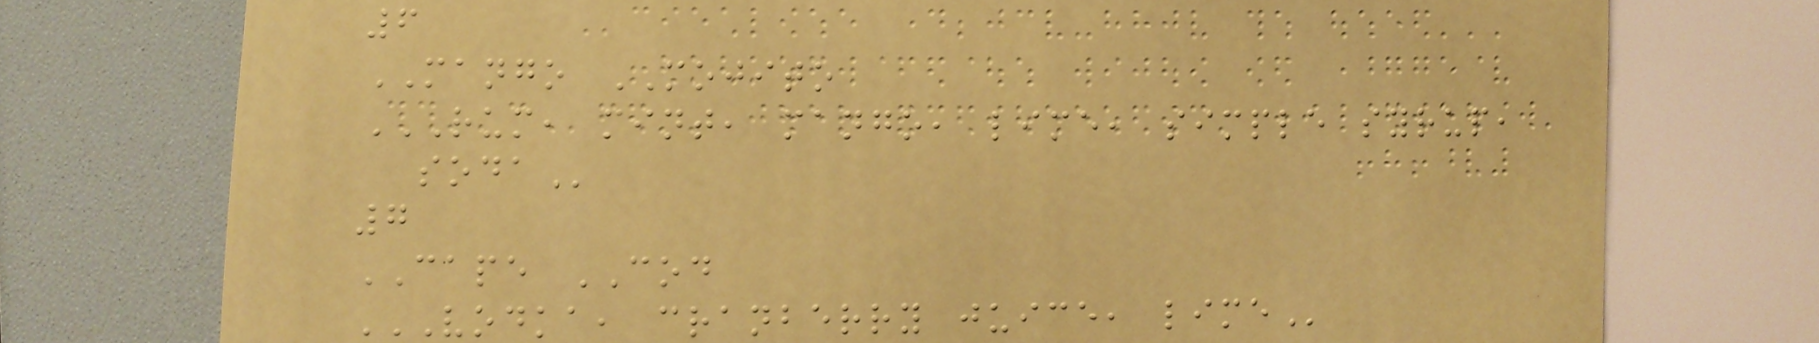6
MANGO MOJITO
RUM, MINT, MANGO, LIME, SIMPLE SYRUP,
SODA
7
CAPE COD
VODKA, CRANBERRY JUICE, LIME
